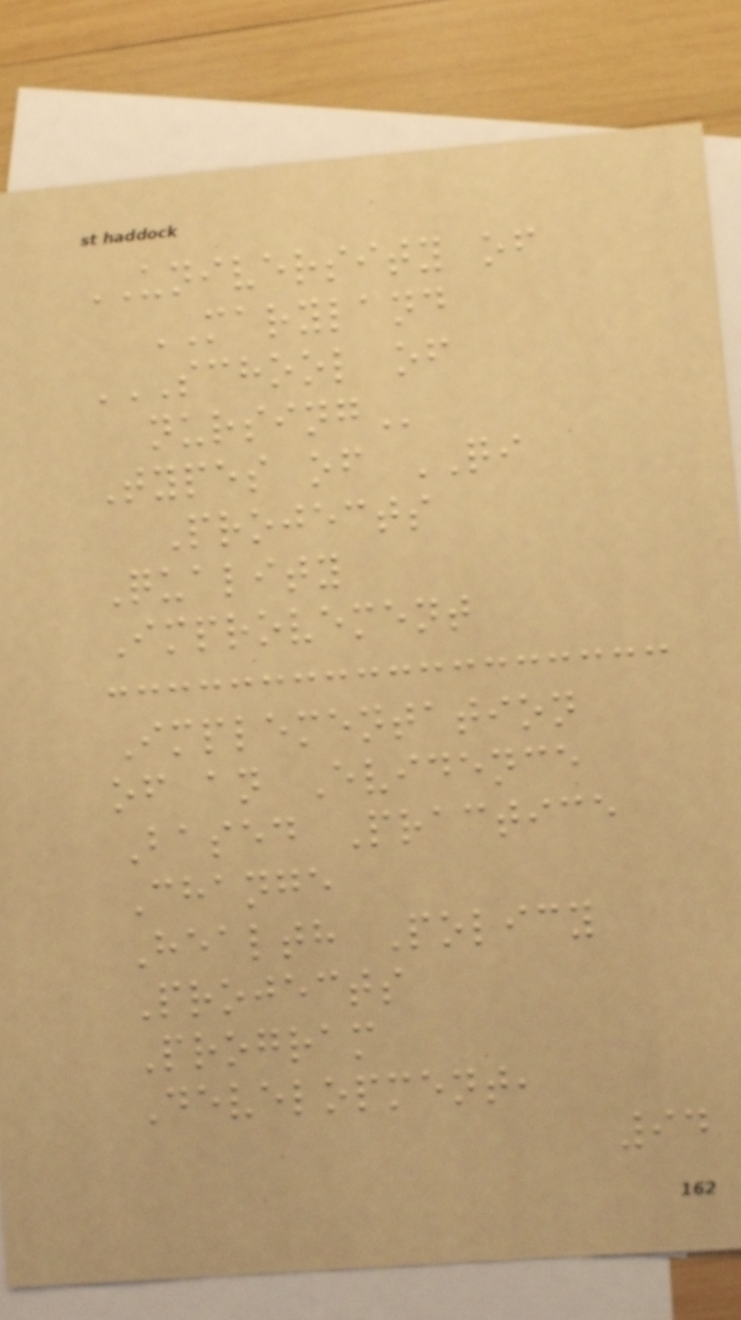UNIVERSITY of
MARYLAND
SCHOOL OF
NURSING
Types of QI
Projects
Quality
Improvement
Implementation
of an Evidence
Based Practice
Change
Health Policy
Projects
Program
Development,
94
